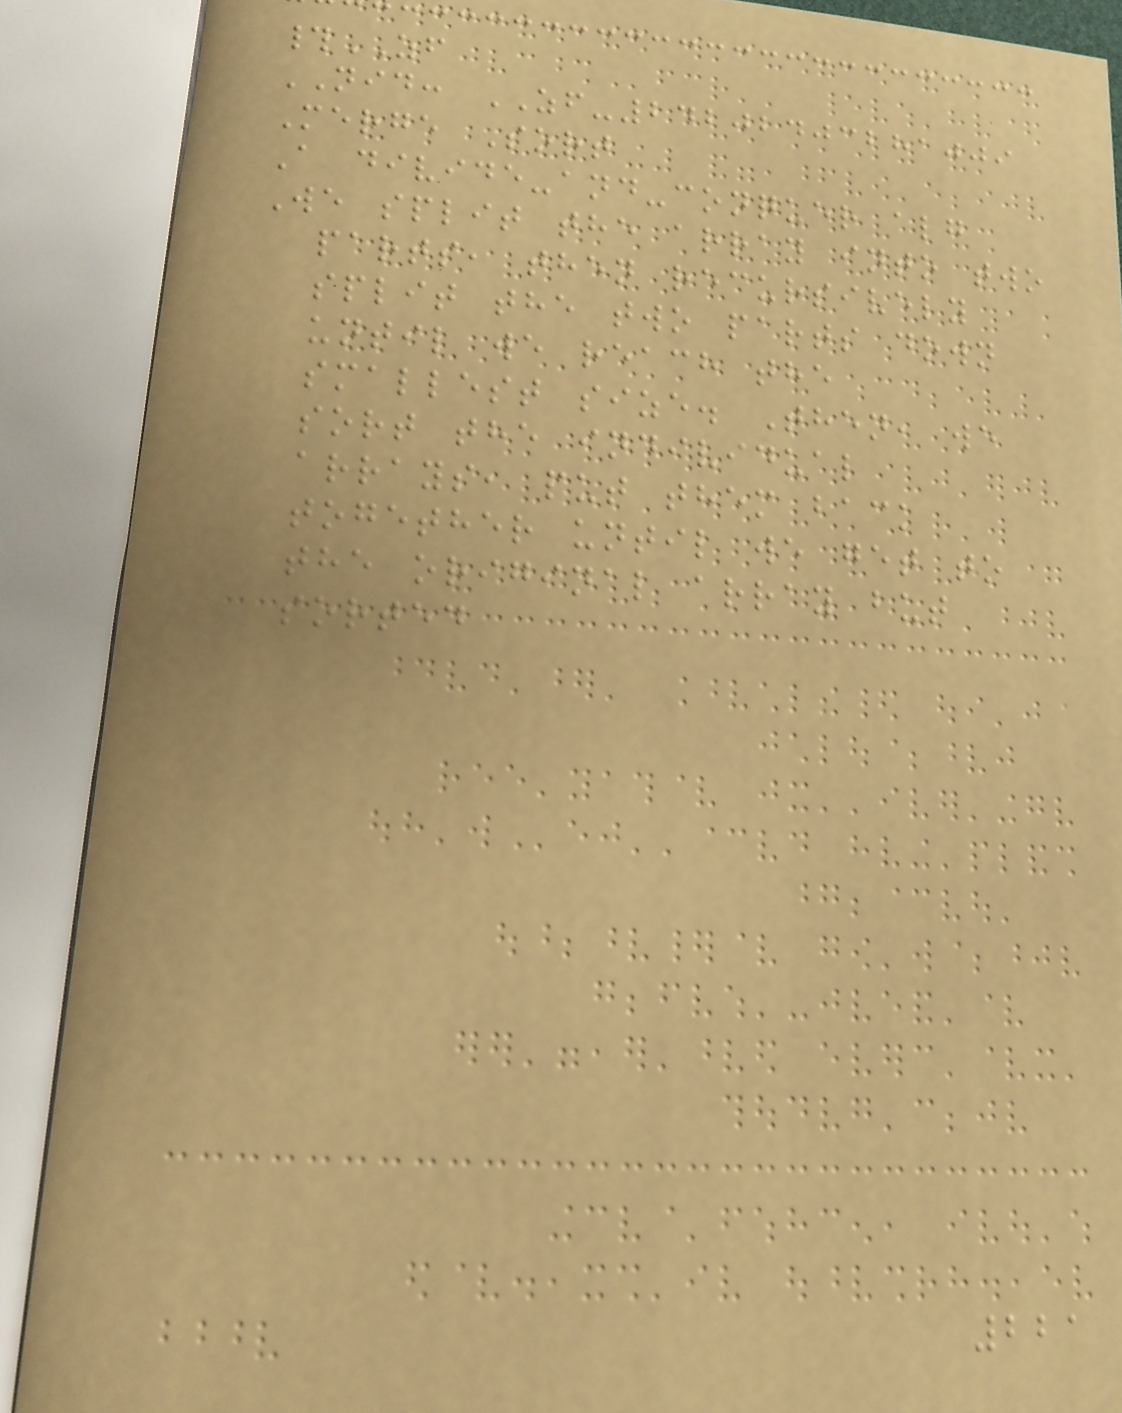#ZF
NID: ZF-24202403281009
Merge Sort
A divide-and-conquer alg
We split the array into two
parts, then recursively
split the two parts down
until we reach the
smallest size. Then, we
sort the individual
arrays, put them back
together until we get to
the original array but
sorted
221
